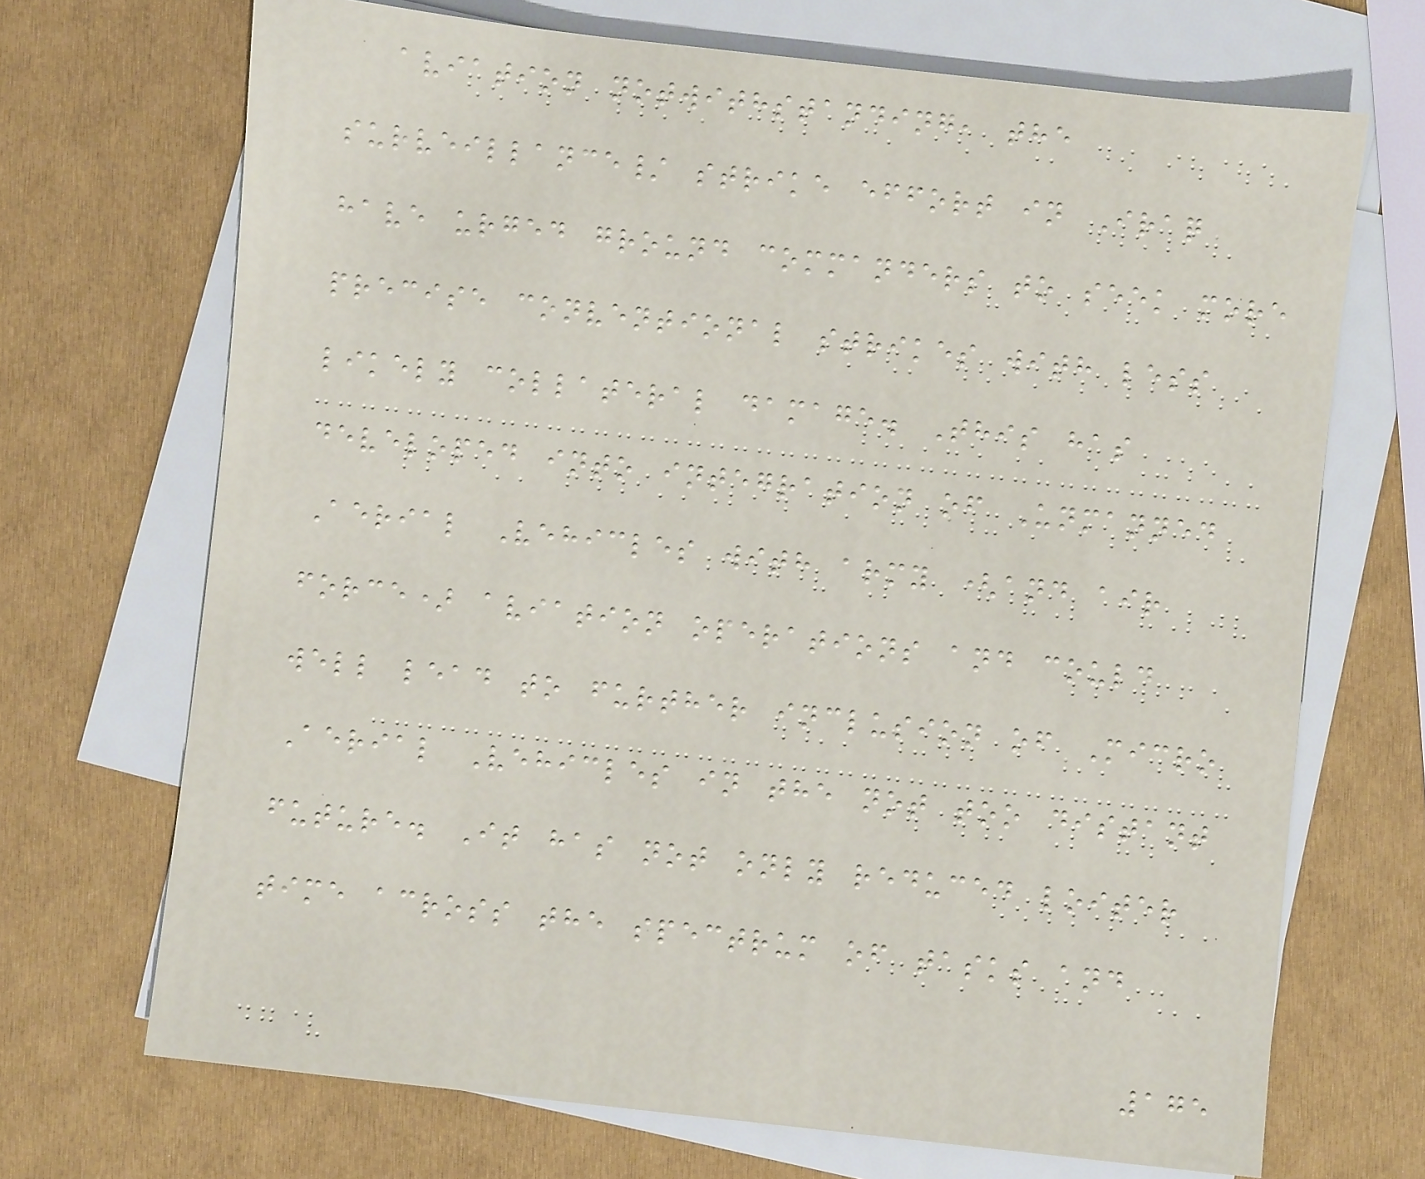aviation notwithstanding, the
surveillance/ strike effort in Iraq
have urged ground commanders to seek more
precise conventional strikes with less
likely collateral damage. This has
developed into integration of Unmanned
Aerial Vehicles with army (and air
force) aviation operations and could
well lead to further inclusion of Micro
Aerial Vehicles in the not too distant
future. It has not only reduced loiter
time across the spectrum of tasks and
175
